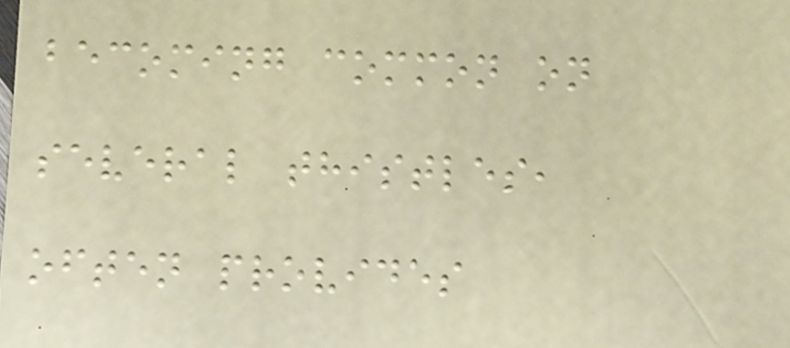becoming common on
several thistles,
often provides
